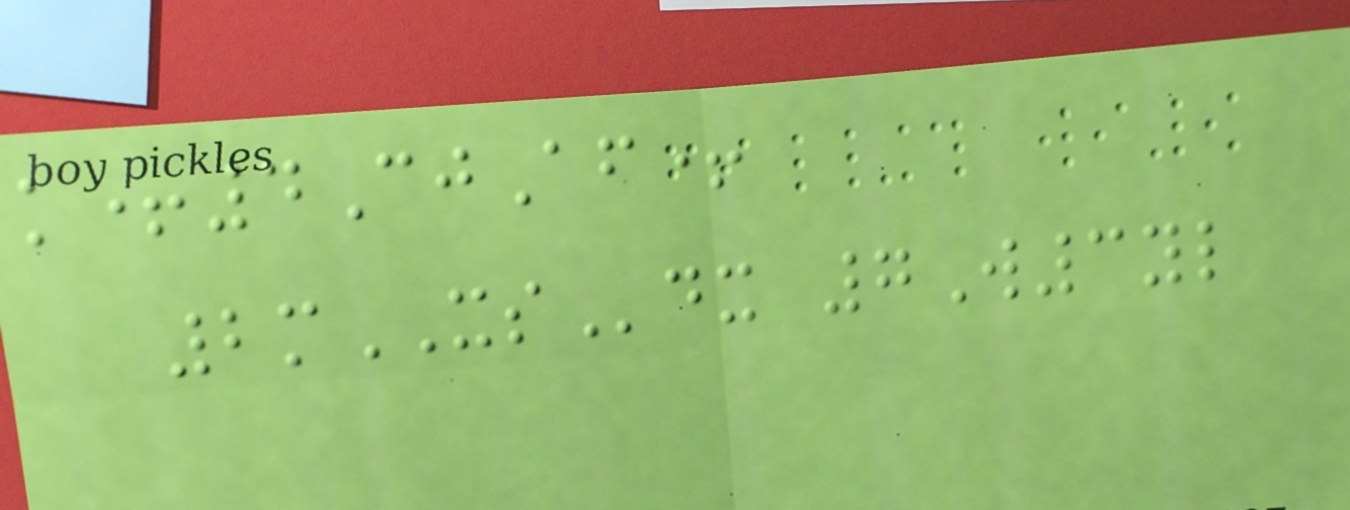k+4CjAf+
2mXSdx 7W3yl
